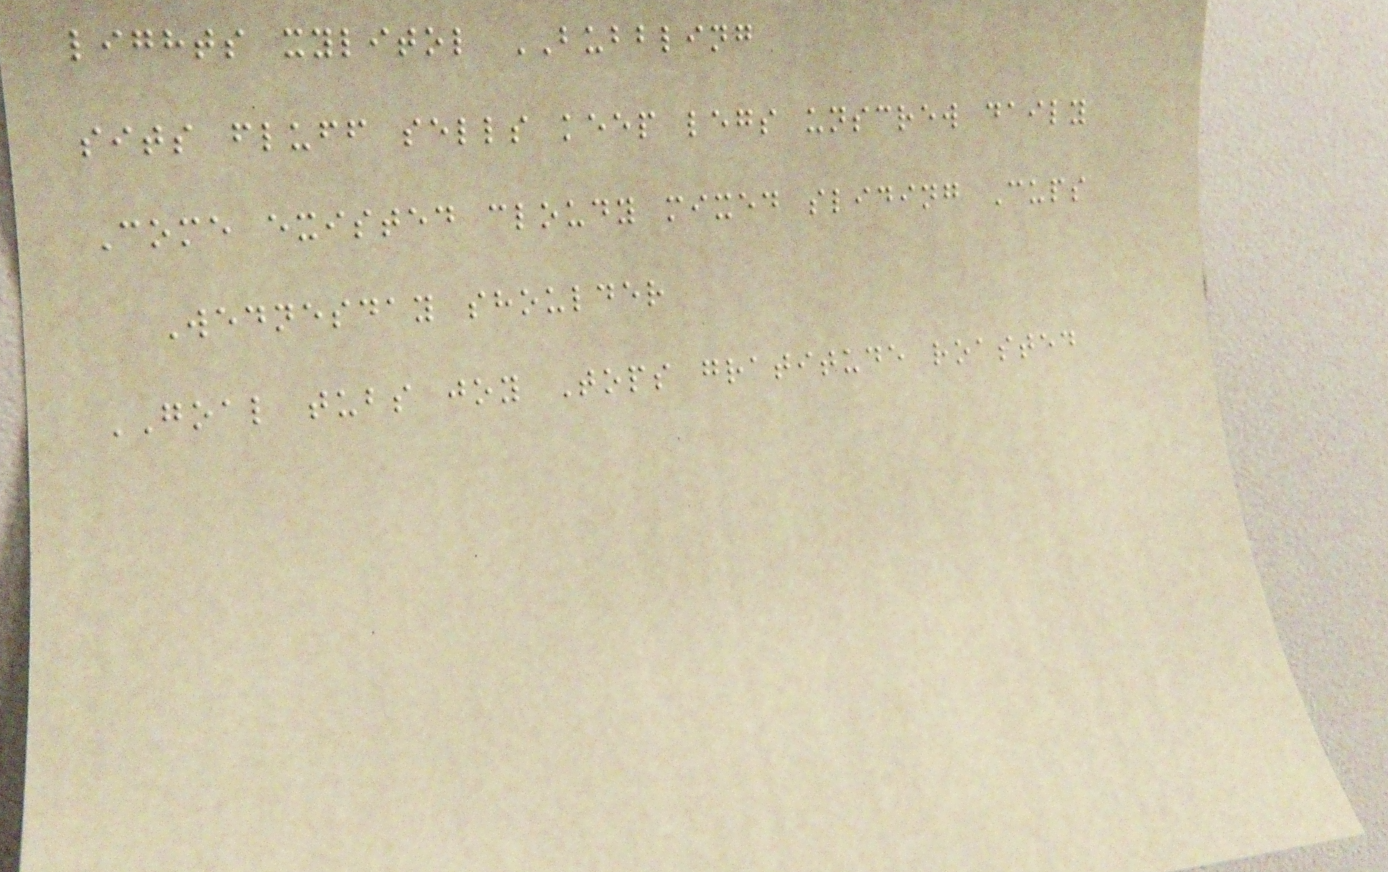lights xylitol BUBBLING
sits fluff sells keep legs unscrew daily
Come existed cloudy mixed sliding Cups
Wednesday shoulder
GOAL tubs joy Tops gratitude roasted
